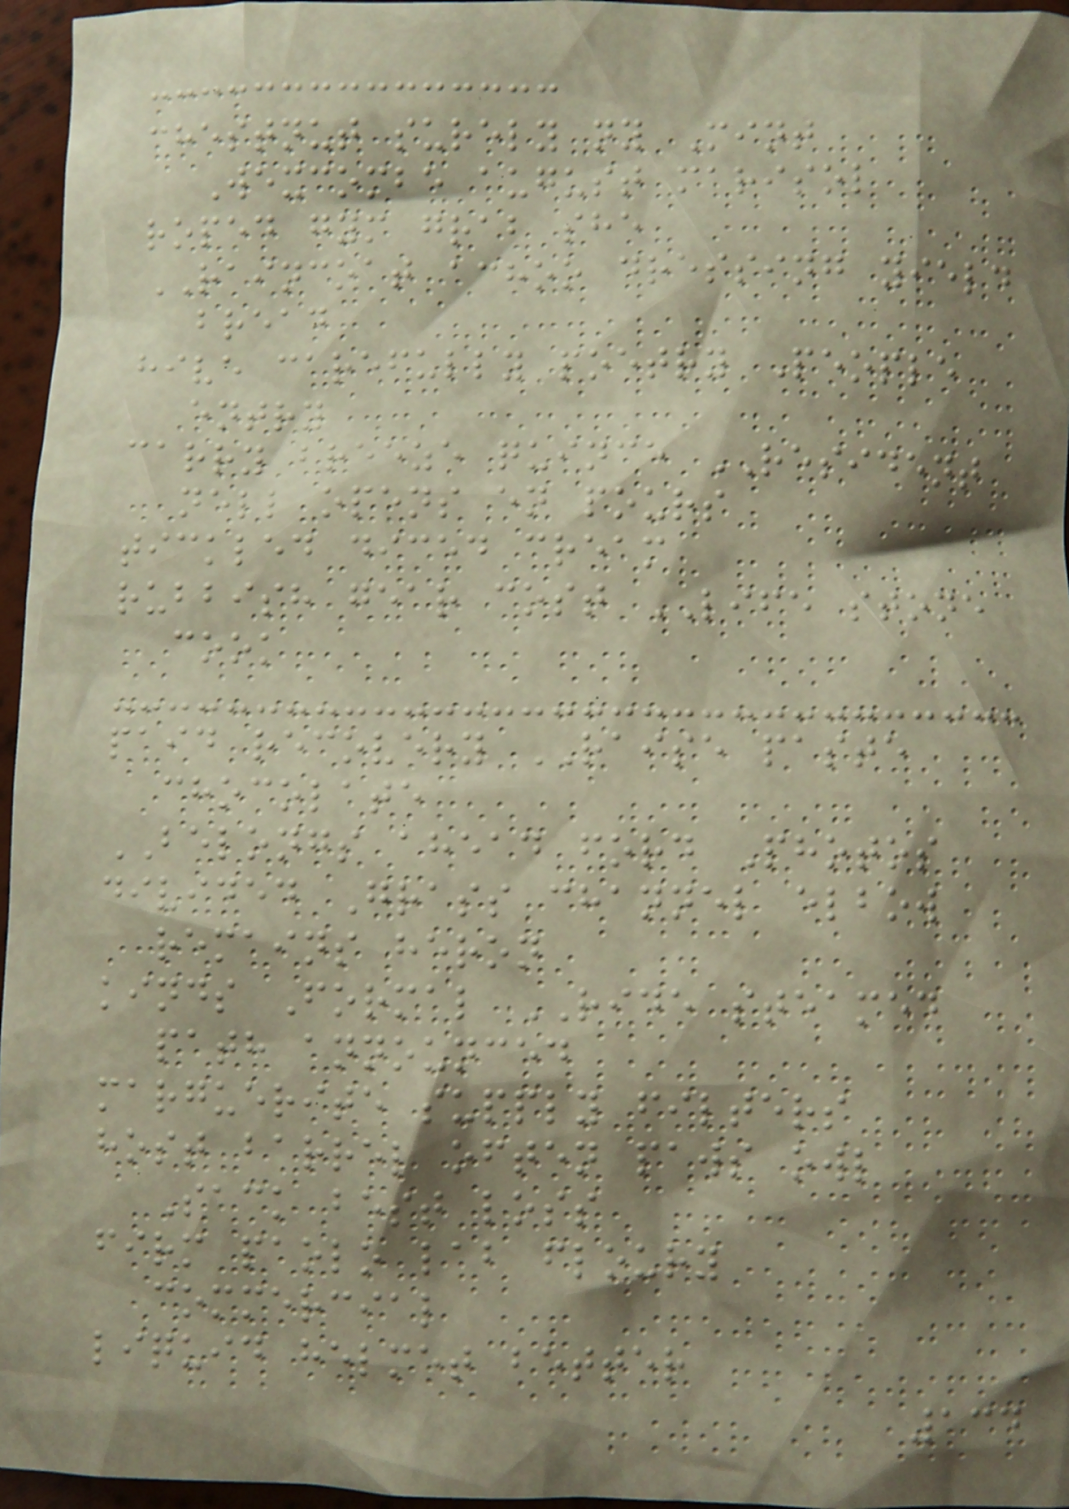chestnut surely ny Mint
Wexcombe august marisol
roped gym grab she
RAINCOAT achoo dressing yield
bread
hive carefully poetry People
entry
carry breeze quince RESIDENT
nell opens en pours
tickled diced cream
rubbish gear cost LIFE stone
cook
paid recovery RAISE paste
chocolate
BELONGS ahead ford Photos
divided Grass channel elbow
remains heron
kinds Formal RIDE steamed
path announced
marguerite supply filters
host barrel often paws owl
Sack best loss
firm paolo lab floury
commercial
liquid helmet better
134
